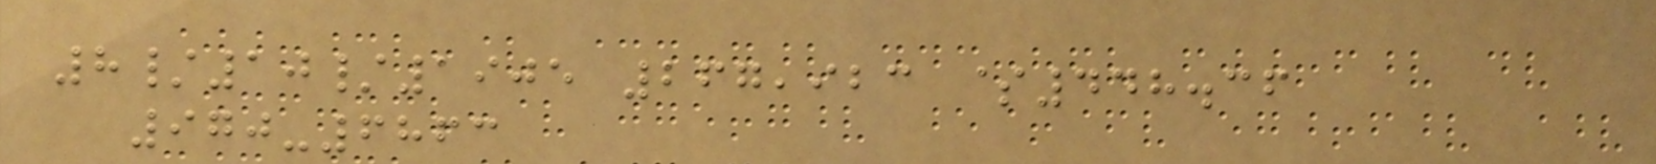8/10/1905 267,923 $448.36
970-6863
